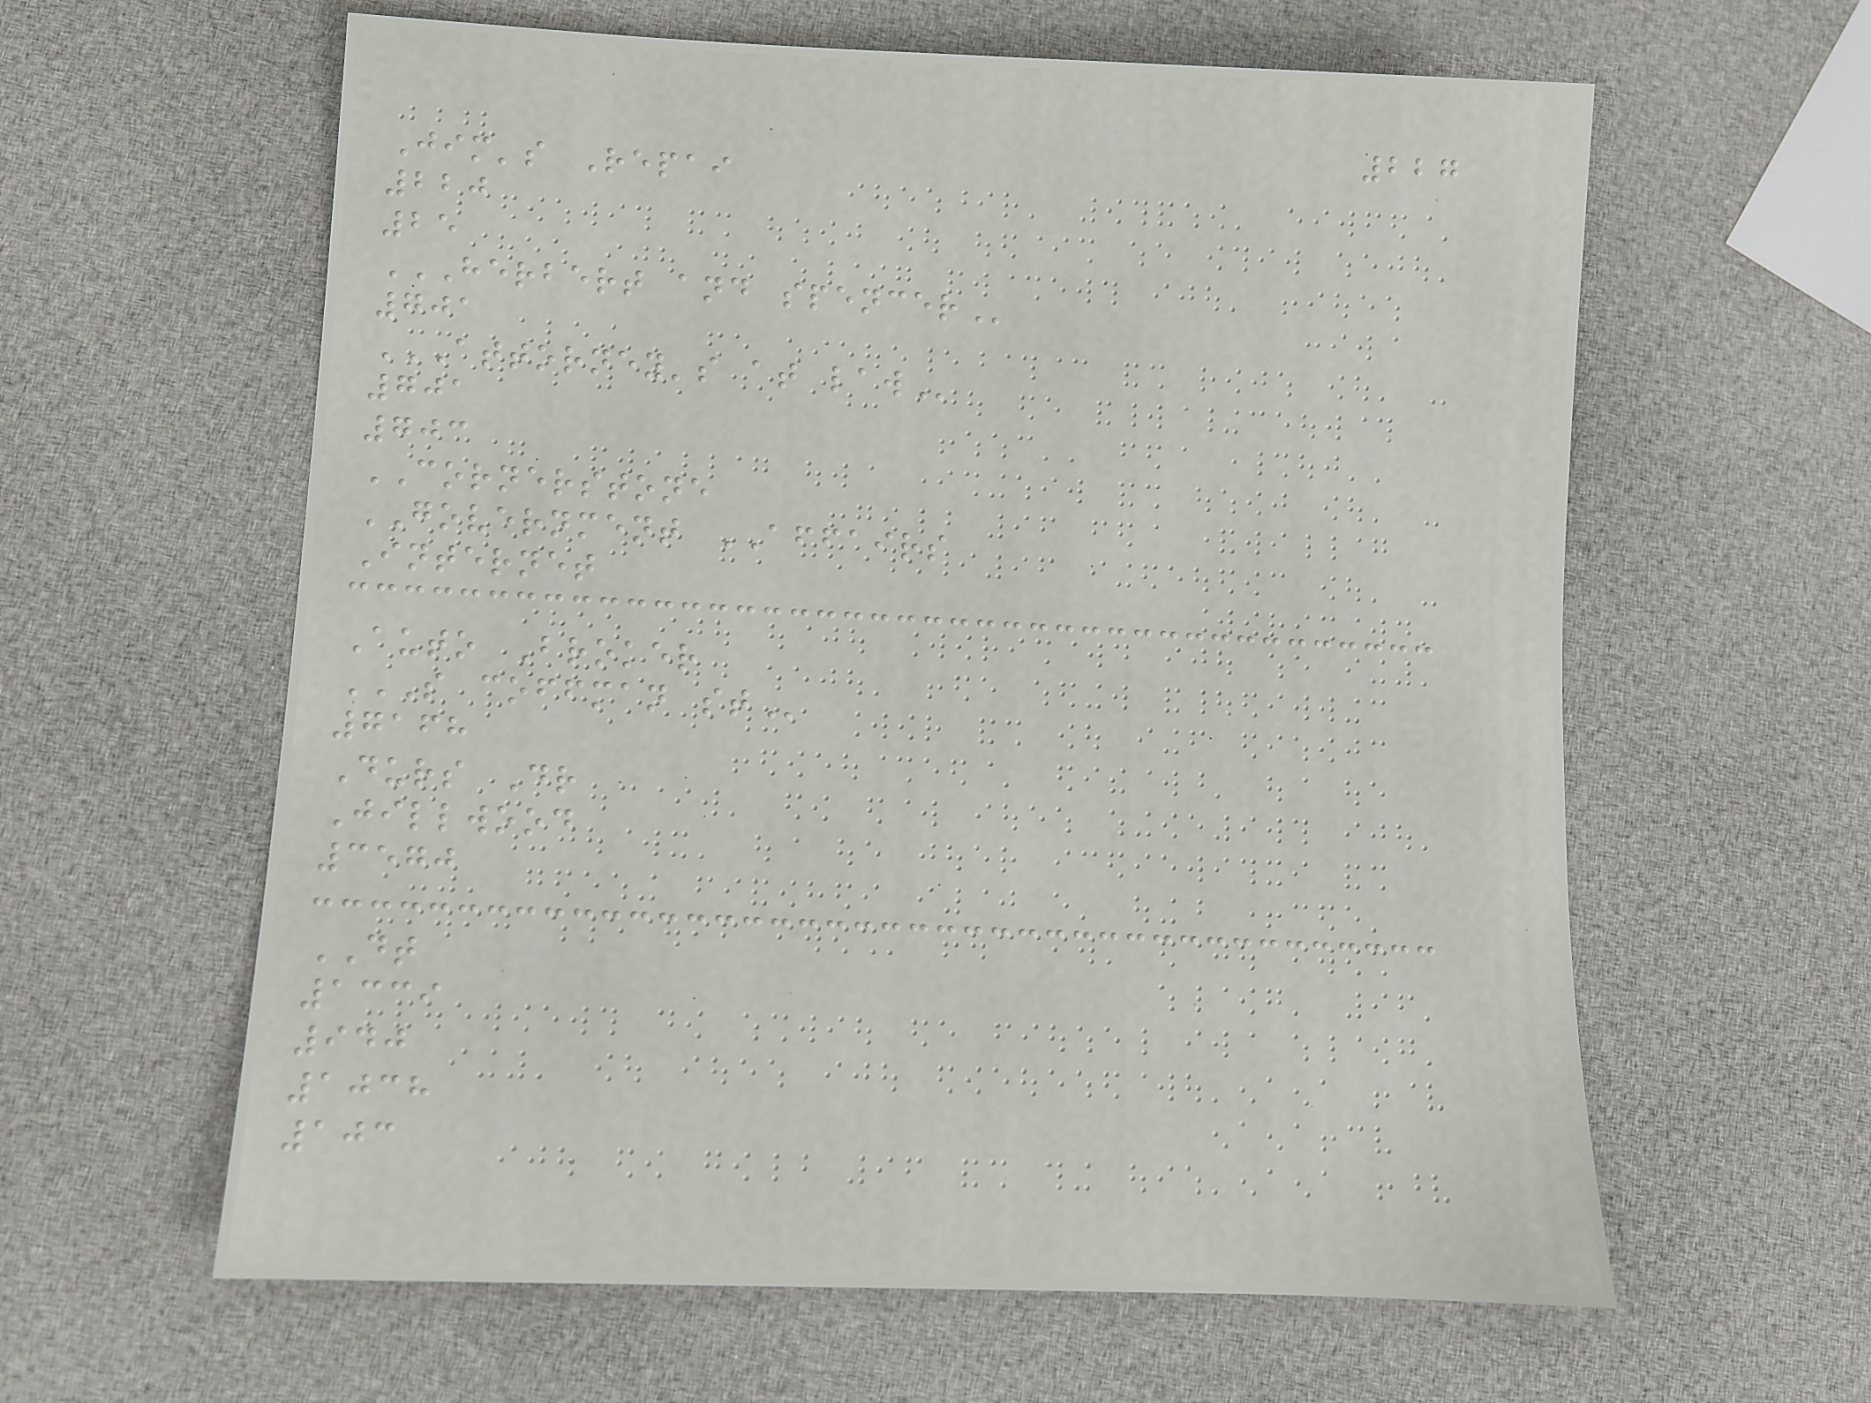227
Jim's Repai
220
25
HERBERT AND SPENCER
701
ATTORNEY'S AT LAW
701
703
CORNERSTONE
GOVERNMENT AFFAIRS
Internet
Auto Broker
S COFFMAN ST
7168
Durs Dr
Jillwood
3570
DT
1339
940
1038
103
